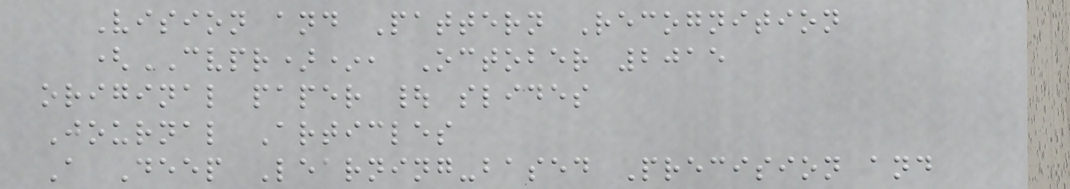Vision and Pattern Recognition
(CVPR)*, October 2015
original paper | slides
Journal Articles
A Deep Learning-based Precision and
